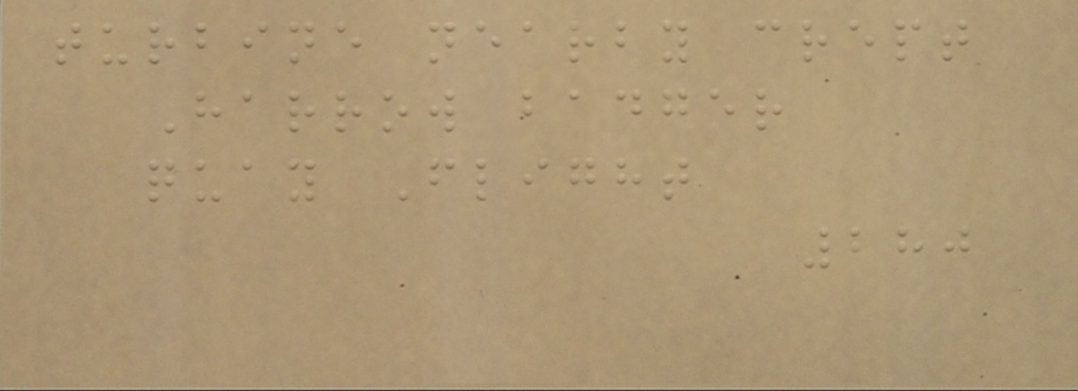turbine nearby crept
Harrow badger
quay Flight
280
